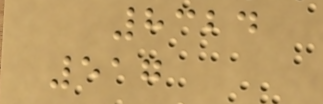8324
517
